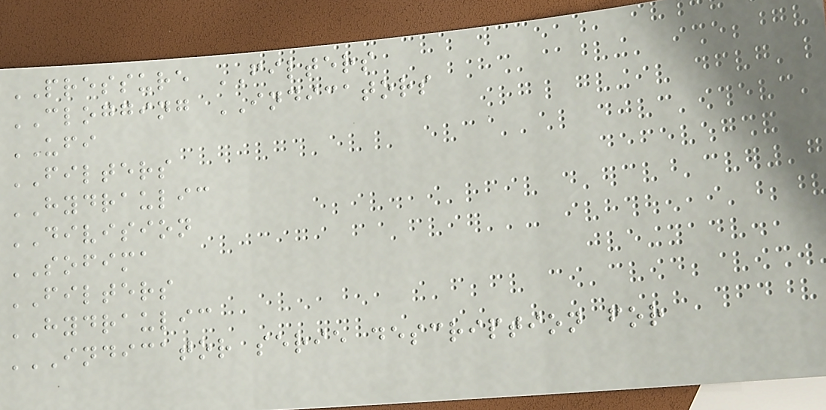PRESSURE FILTERS
CLOGGING INDICATORS
UFI
FILTERS
HYDRAULIC
DIVISION
SOFIMA
FILTERS
HYDRAULIC
INDICATOR SERIE DESCRIPTION FOR
